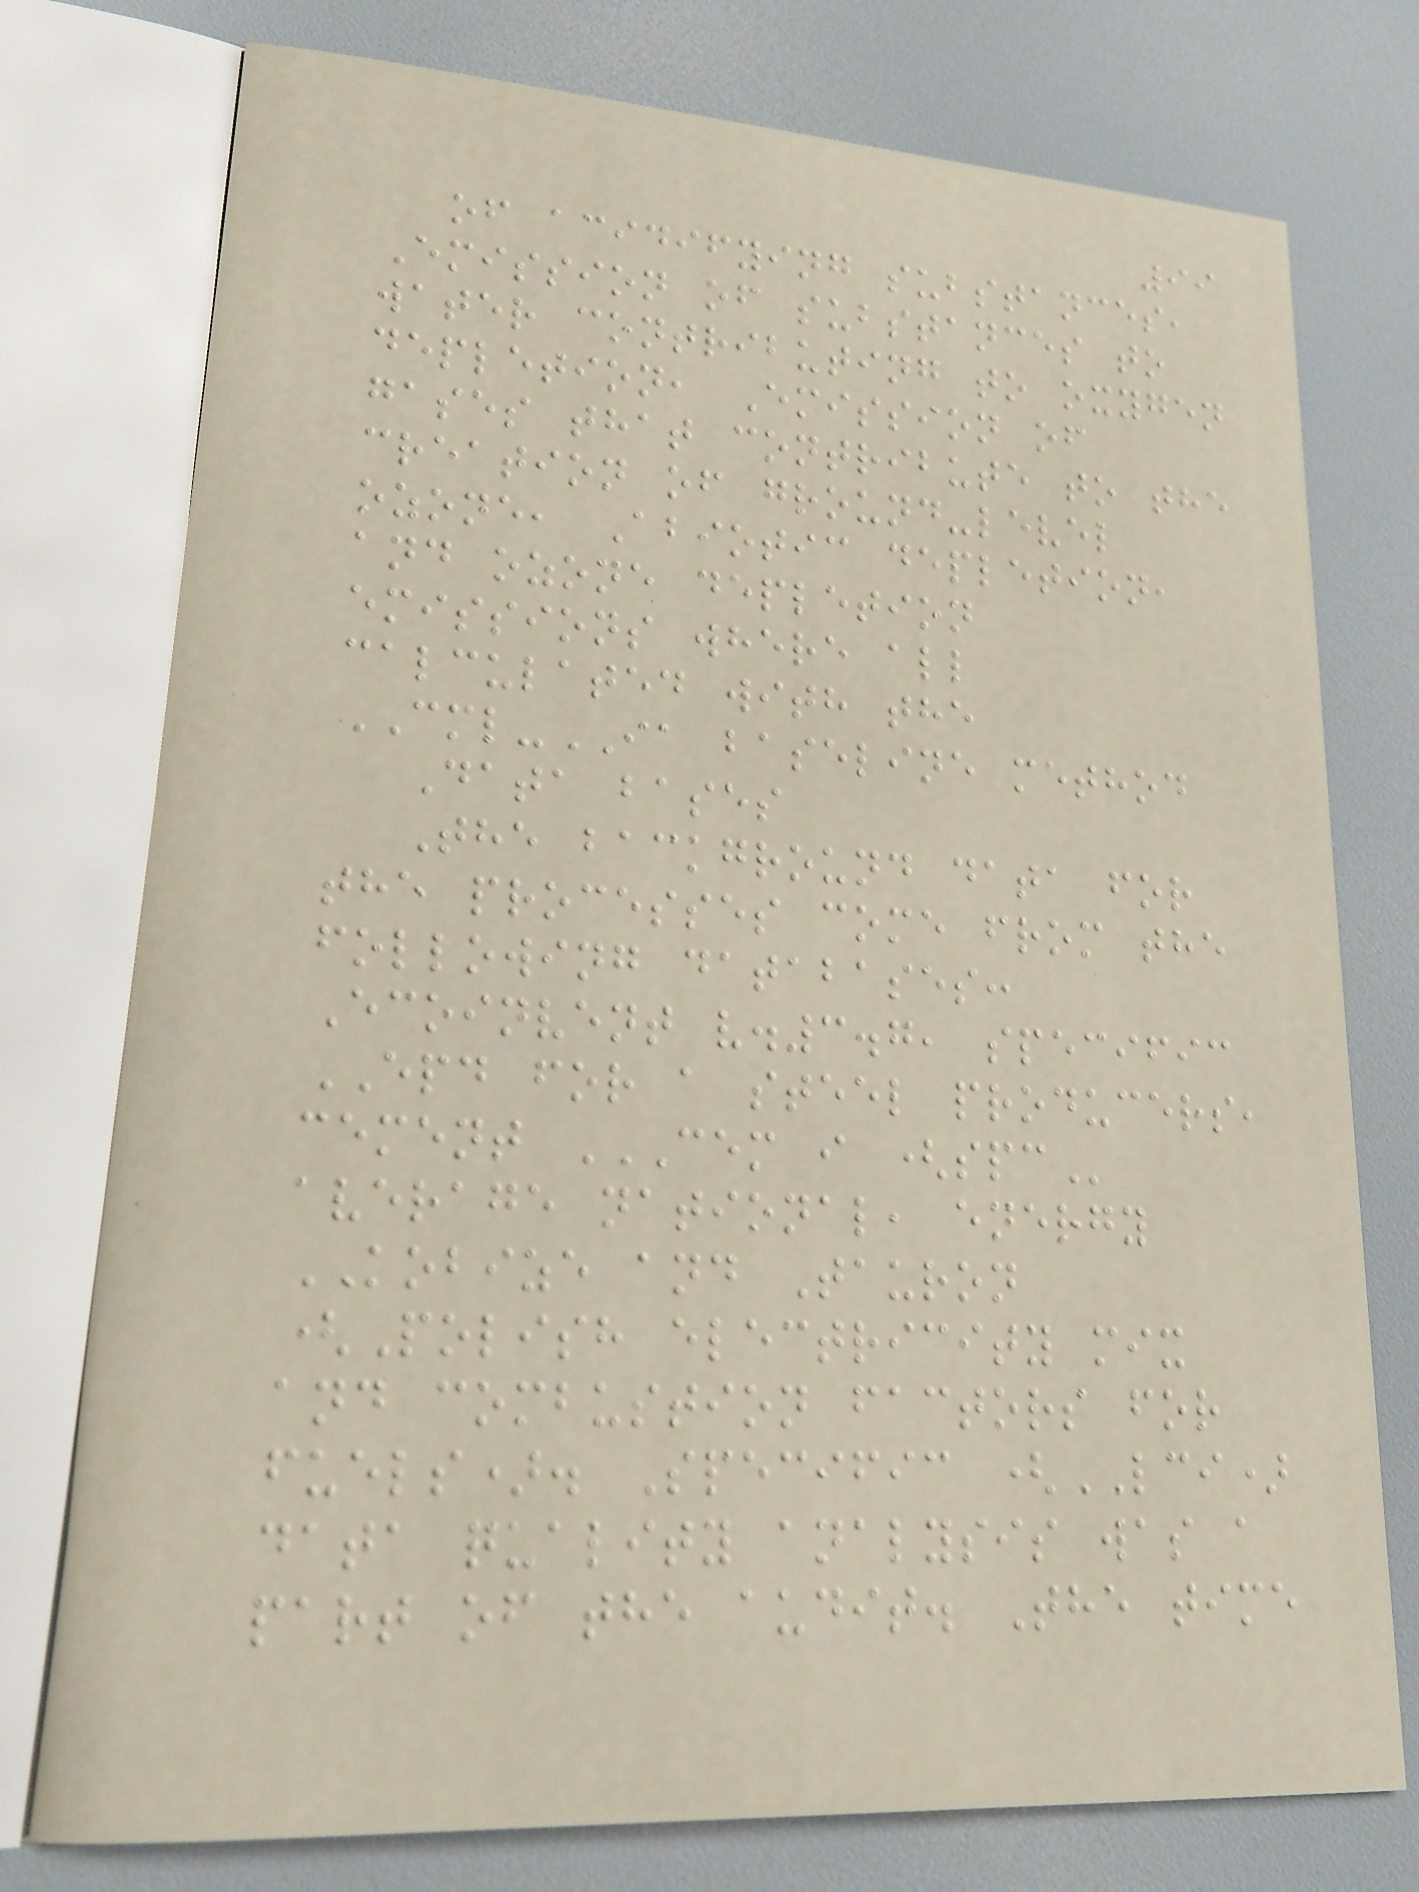99
of acidifying substances,
Emission of substances to
water contributing to oxygen
depletion, Emission of
gases that contribute to the
creation of ground-level
ozone, Abiotic depletion,
and ozone depletion
emissions where all
calculated with the
CML-IA baseline method
Data bases
The background data for
the processes come from the
following databases:
Ecoinvent v.3.7, specific
EPD for a steel producers,
cement CEM I (SPC
average national, energy
KOBIZE and Tauron
(Polish electricity mix
and combustion factors for
fuels). Specific (LCI)
data quality analysis was a
part of the audit. The time
